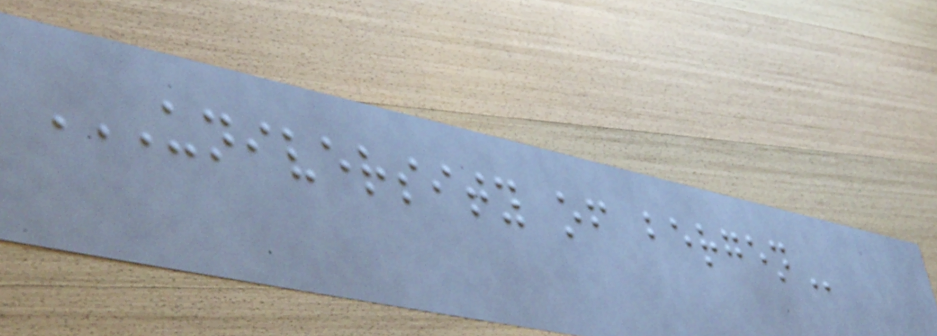UNIVERSITY OF BERGEN
